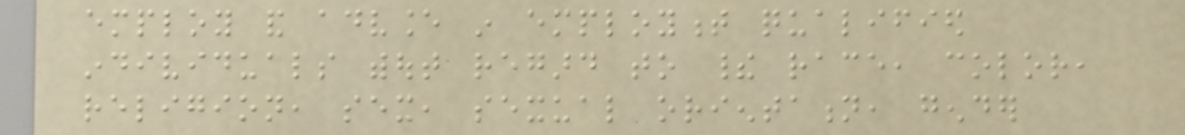employ and advance in employment qualified
individuals without regard to their race, color,
religion, sex, sexual orientation, gender
